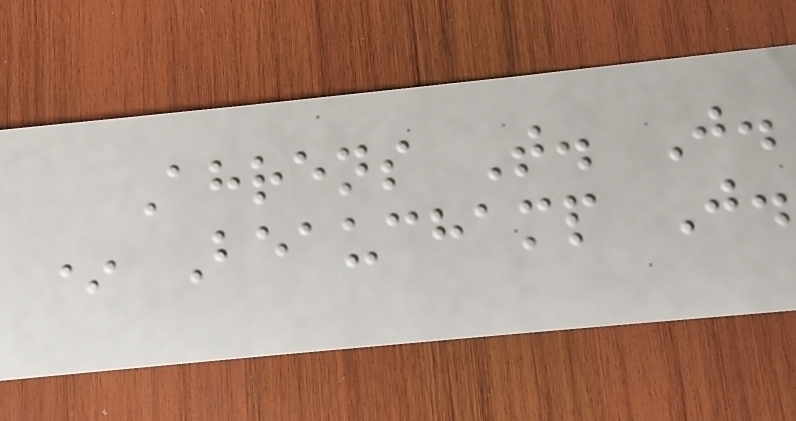Ahrens T. J.
* Beauchamp J.
